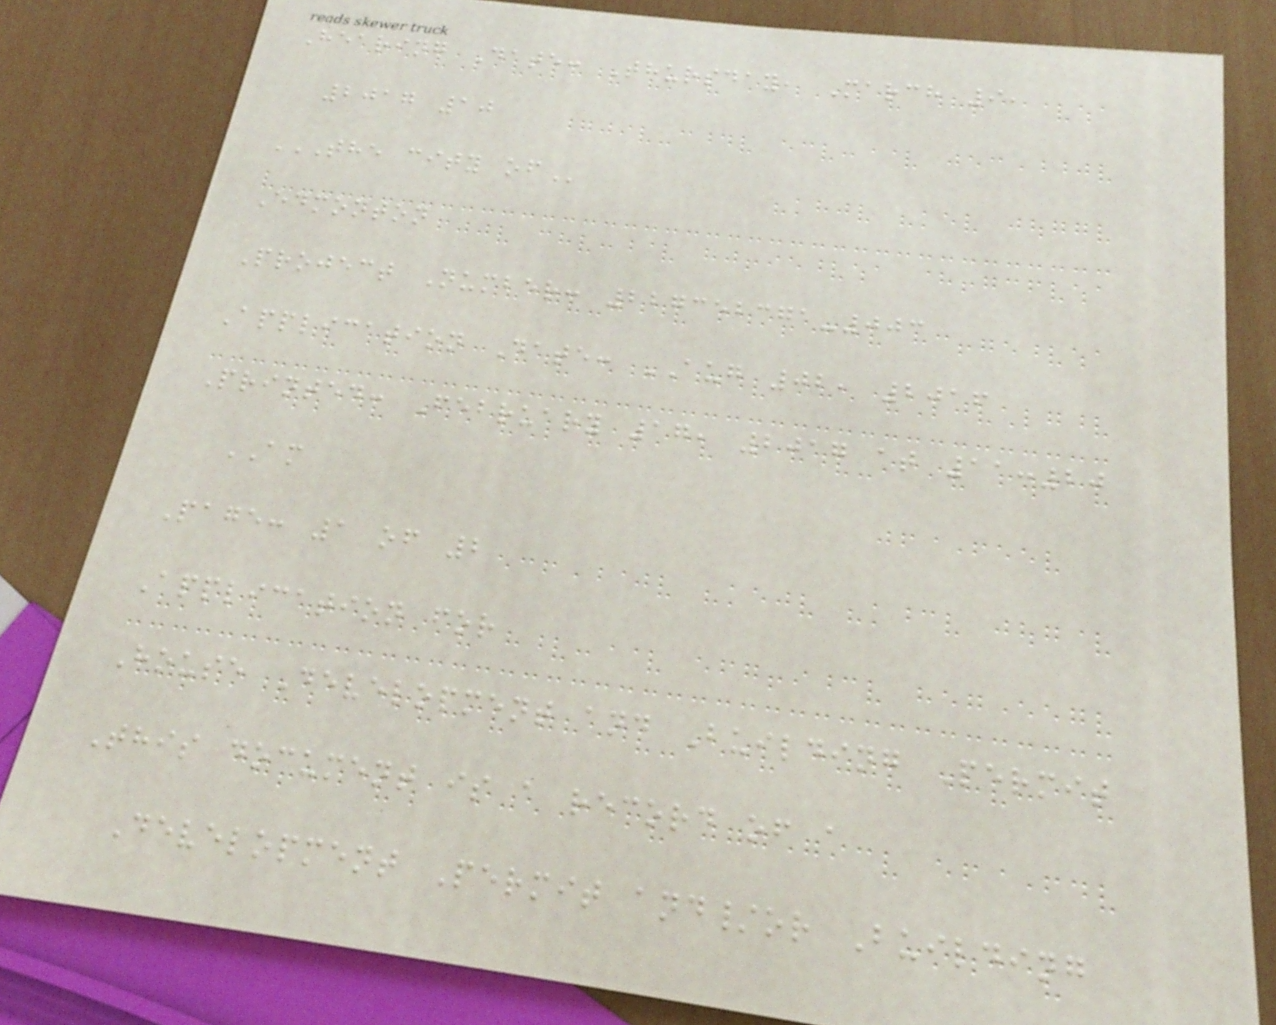Hearing Date: Thursday, March 9,
2017 10
THE CITY OF
Edmonton
Project Number: 227352371-003
Application Date: AUG 02, 2016
Printed: February 17, 2017 at 11:20
AM
Page: 1 of 2
Application for
House Development and Building Permit
This document is a record of a
Development Permit and/or Building
